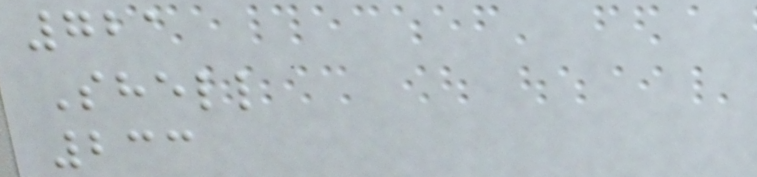721
Shell
233
